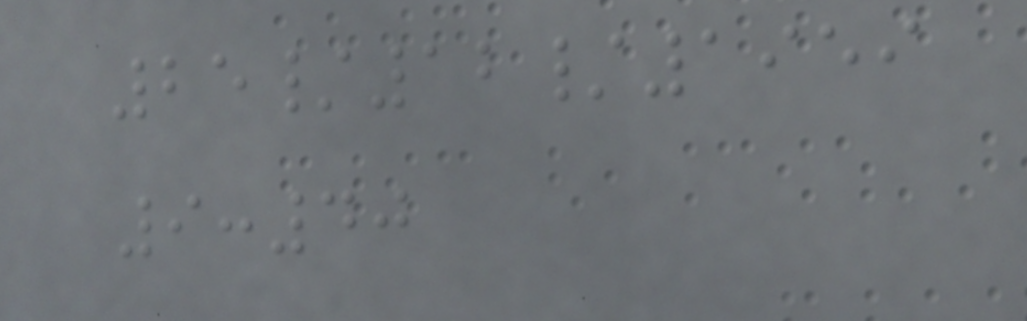25/12/1959
9:40
